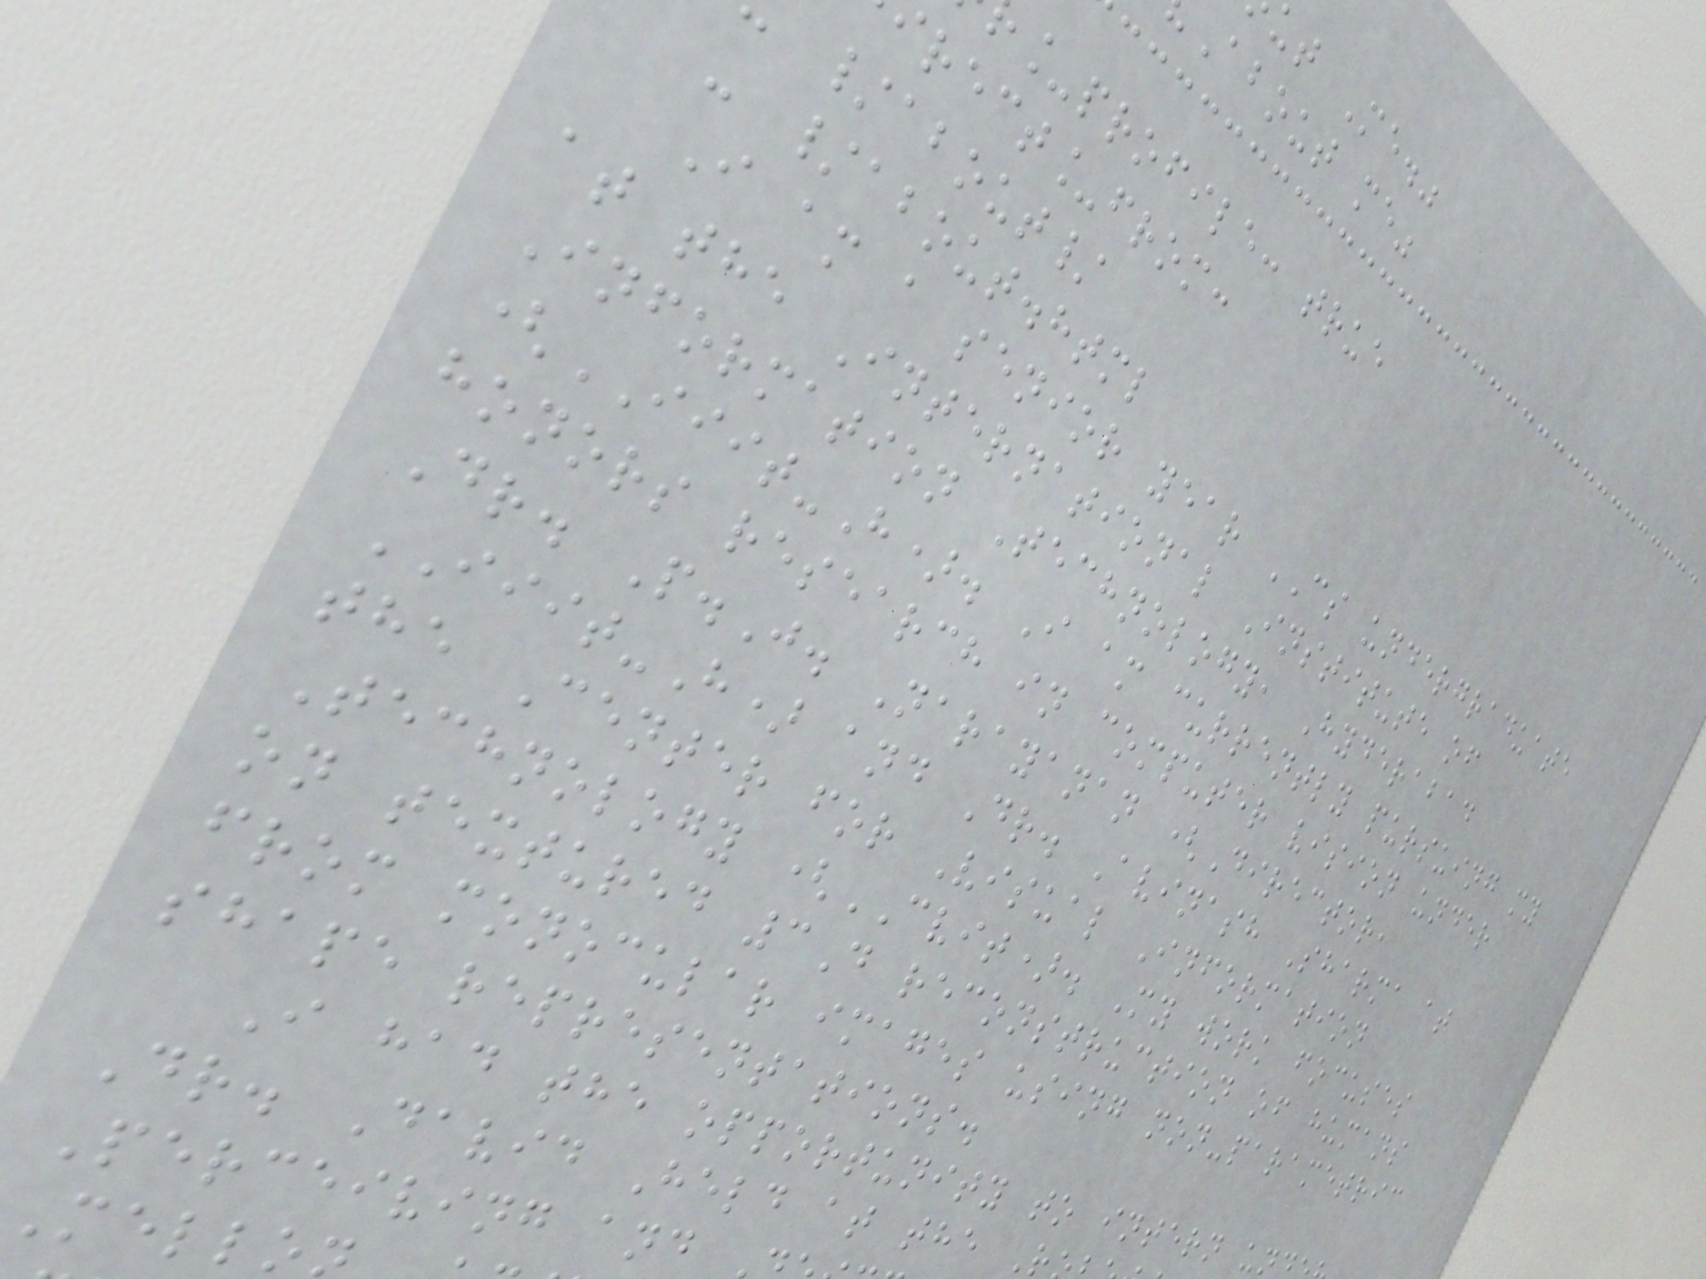ut Me."
About me"
_profile: true
rect_from:
/about/
- /about.html
I am a senior year CS undergraduate
at the International Institute of
Information Technology, Hyderabad
(IIIT-H). I am currently pursuing my
honors research in computer vision under
Dr. P.J. Narayanan (Director,
IIIT-H) and Dr. Avinash Sharma at
the Center for Visual Information
Technology (CVIT). My work focuses
on textured 3D reconstruction of humans
from monocular images using non-parametric
shape representations.
I had the opportunity to intern un
Dr. David Held at the R
Perceiving and
